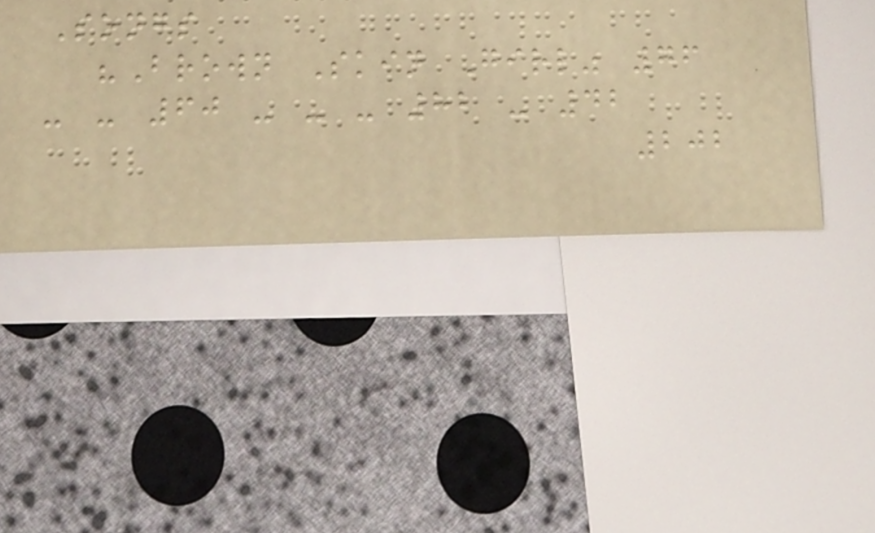Songs
"Brown Skin Girl" 76
- - 60 - - - 82 - 42
202
